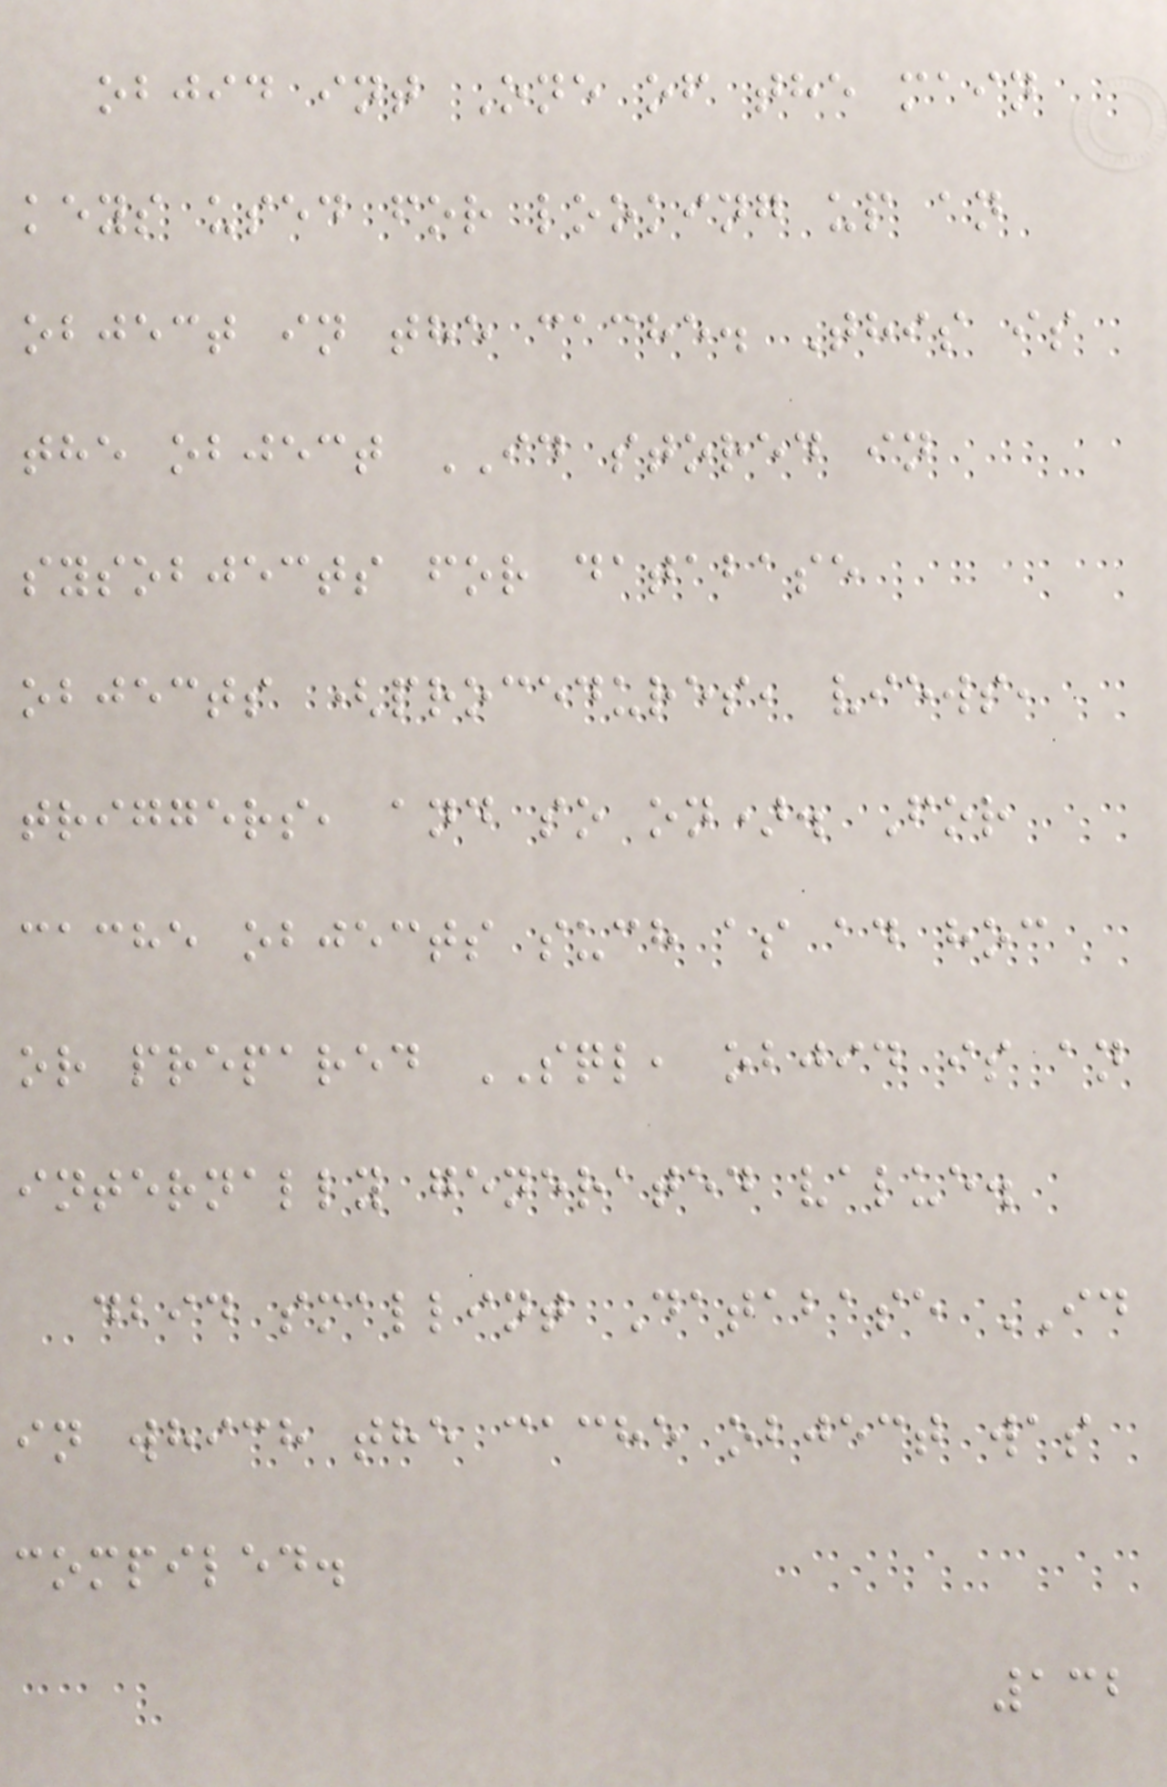objid int One of the main
keys used for looking up an
object in the cache. This is
the object ID stored in
sysobjects for database
objects (procedures, views,
triggers, and so on). For
cache objects such as ad hoc
or prepared SQL, objid is an
internally generated value.
dbid smallint Database ID
in which the cache object was
compiled.
132
